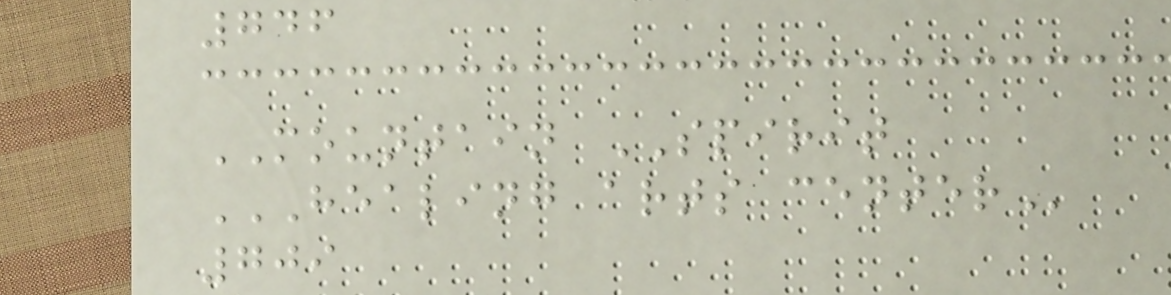746
MOUNTAIN SPIRIT
HEALING ARTS CENTER
709
